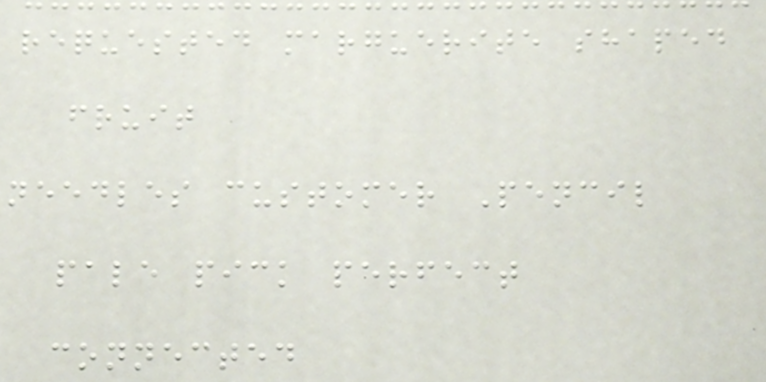requested marguerite shaped
fruit
needles customer Pencil
pale pick perfect
connected
